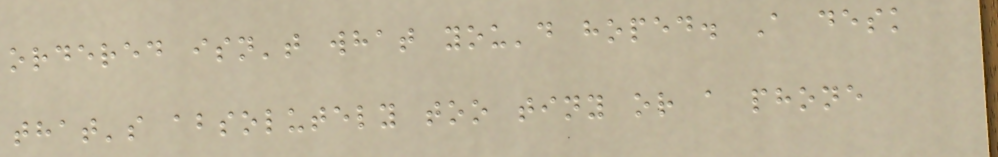ordered isn't what you'd hoped. A desk
that's absolutely too tiny or a phone
